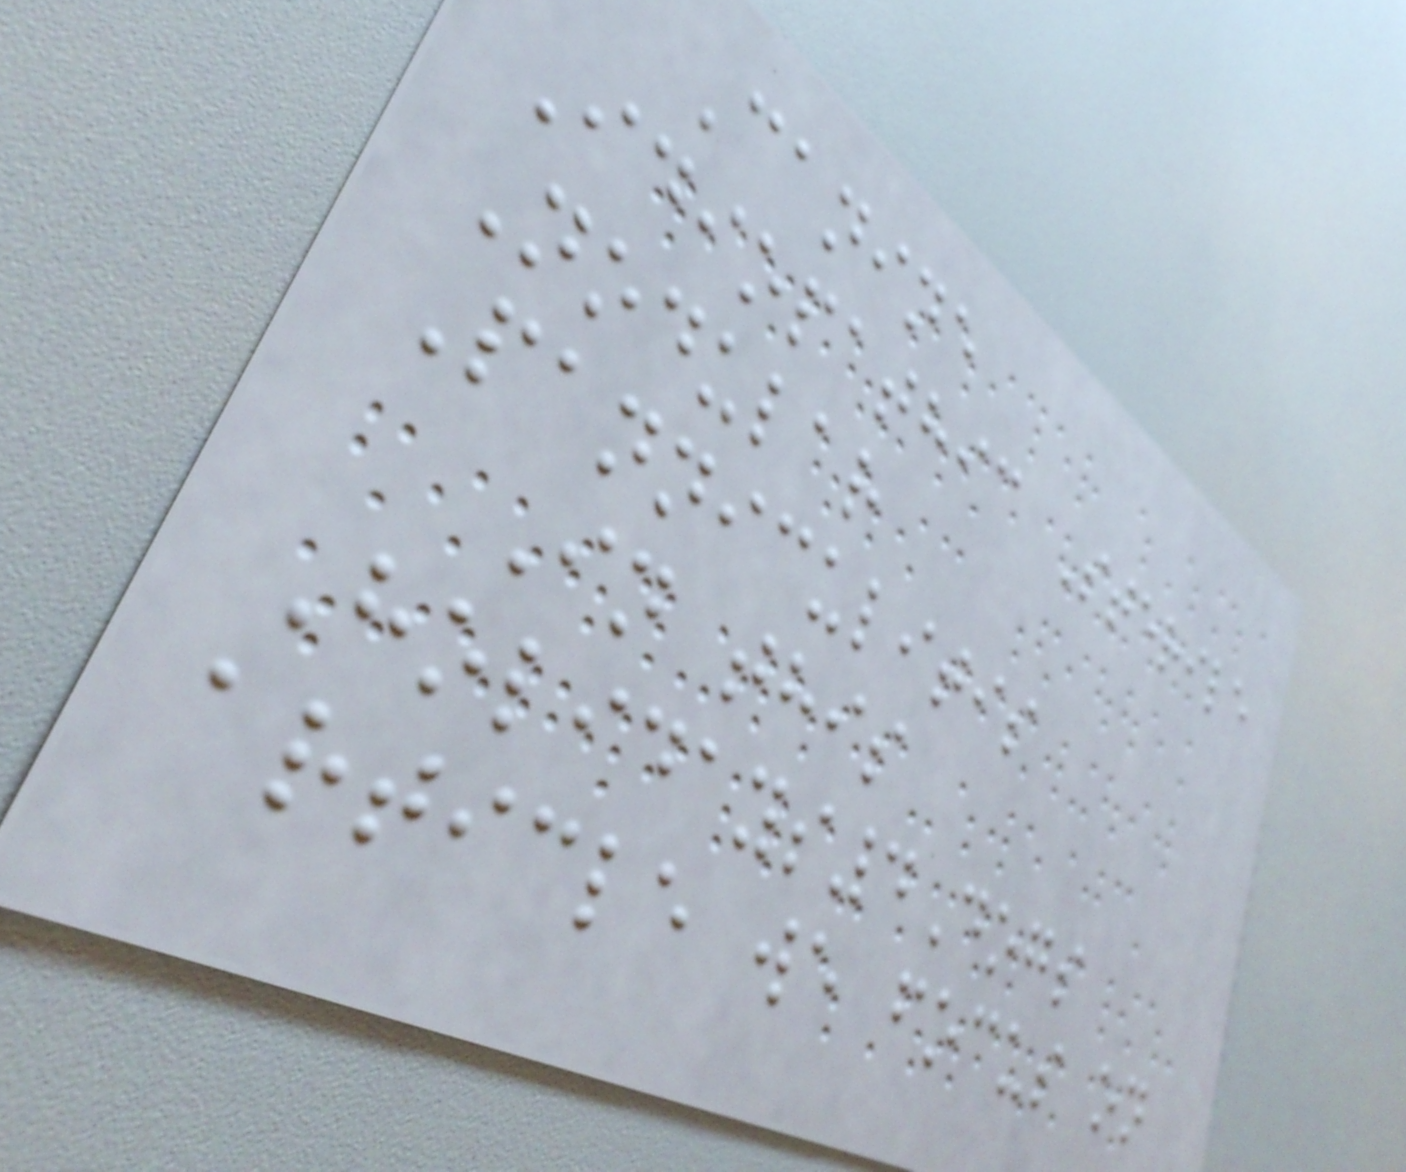Canine
Idiopathic Sterile
Nodular
Panniculitis
In this
Holidays4Dogs
article we focus on
